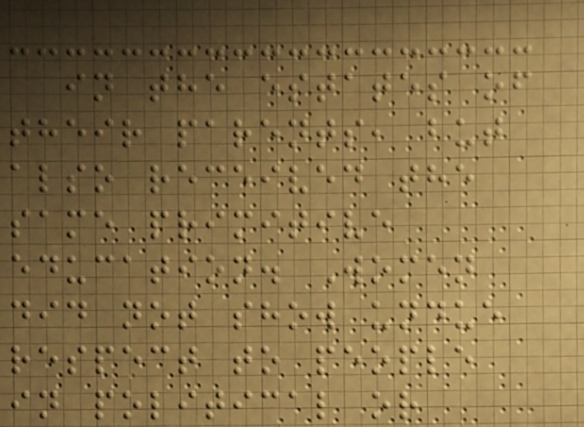in the estates of
their parents, but
also received the
same primitive
education. Women
did not show undue
respect to people
in political or
